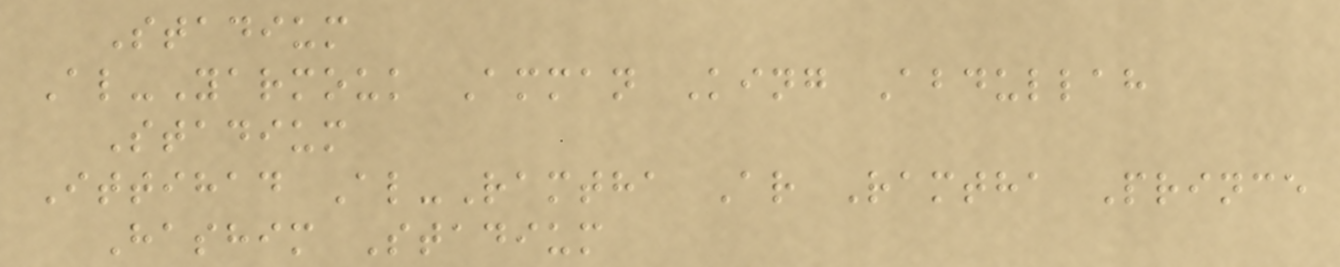Stadium
Al-Yarmouk Amman King Abdullah
Stadium
Ittihad Al-Ramtha Ar Ramtha Prince
Hashim Stadium
